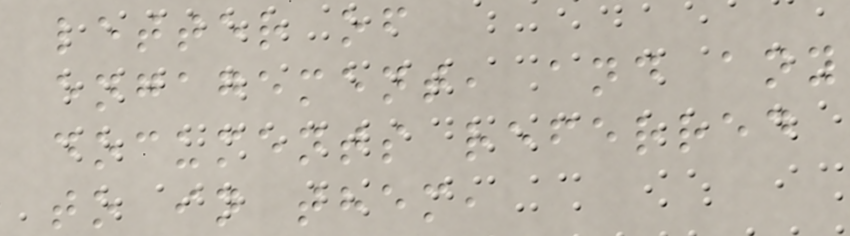letter of
engagement, and any
documents referred
to in them,
